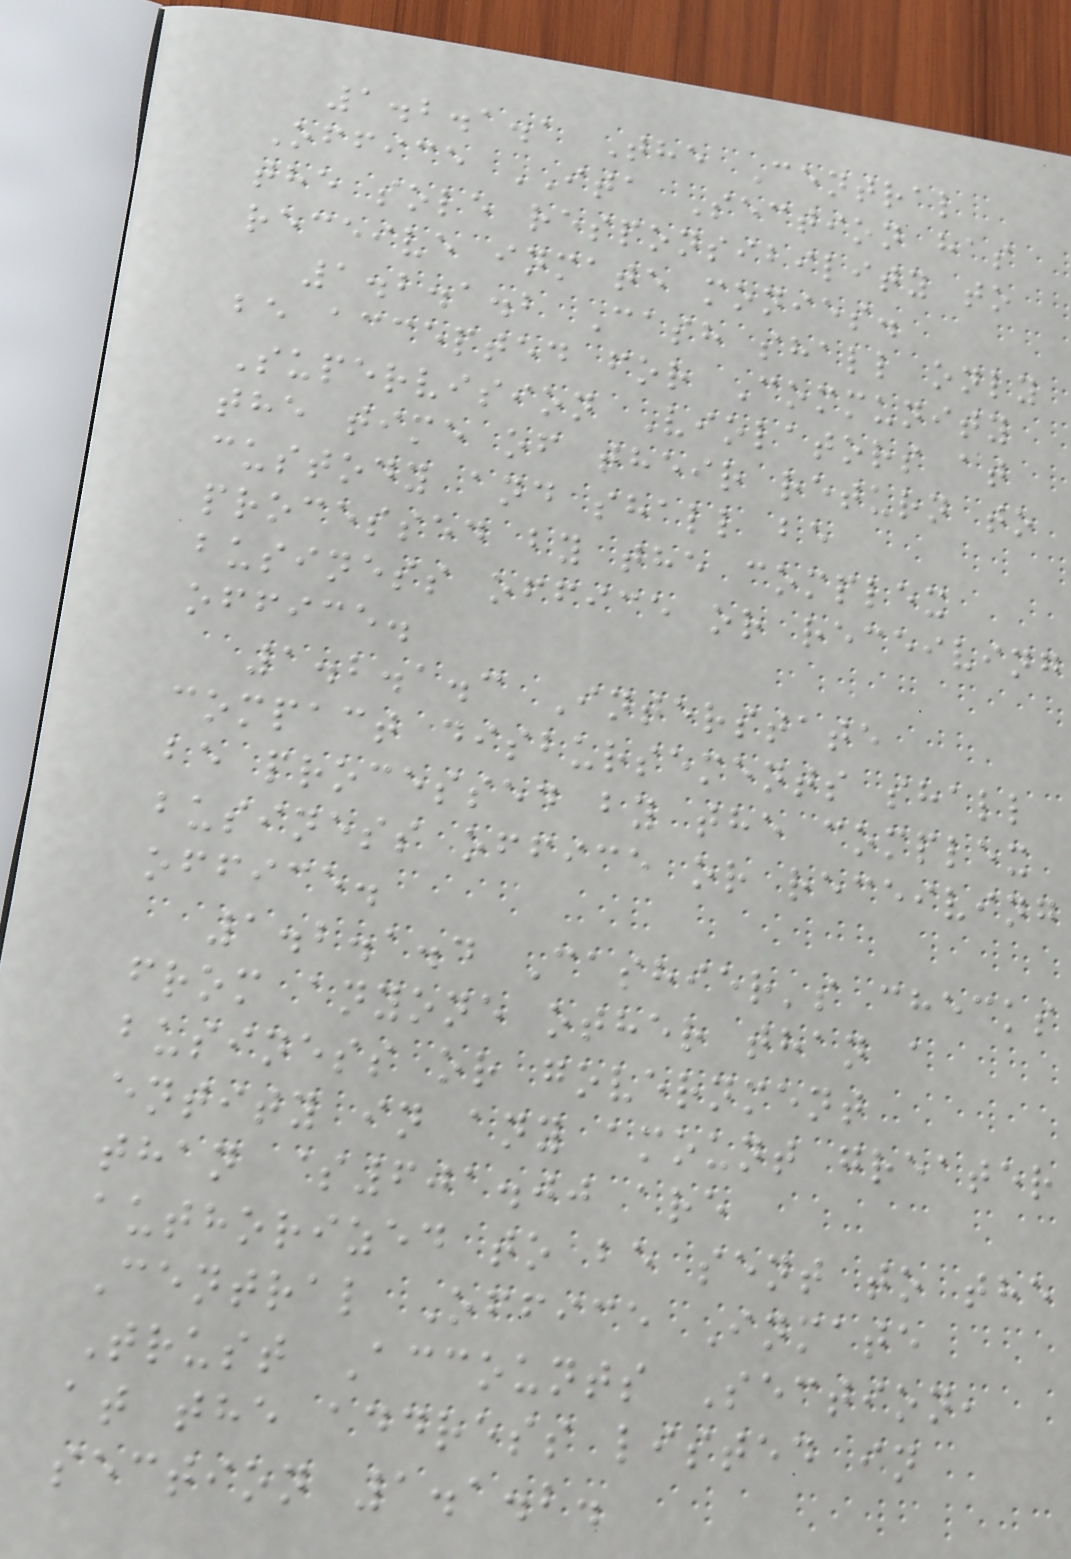1.2.1.1 The Central
Office ITA Section has
the sole responsibility to
receive inmate monies.
1.2.1.2 Cash shall only
be accepted for Community
Supervision Violators at
the time of their return to
custody and shall be
processed by the complex
business office or receiving
office.
1.2.1.3 Interstate
compact disbursements shall
be processed by the complex
business office or receiving
office.
1.2.1.4 Cashier's checks
from anyone other than a
business or government
entity in any amount greater
than $601.00 are
authorized to be sent to the
Central Office Inmate
Trust Accounts Section,
at the address listed in
section 1.1.2.
